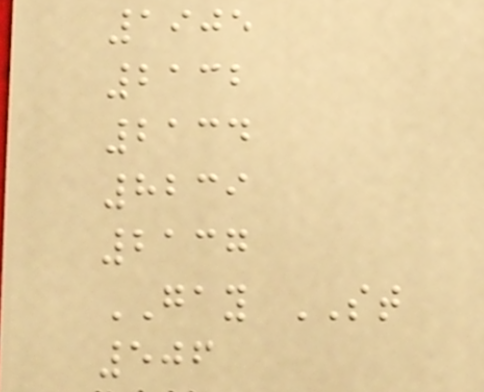1905
2132
2134
8239
2137
GAY ST
506
